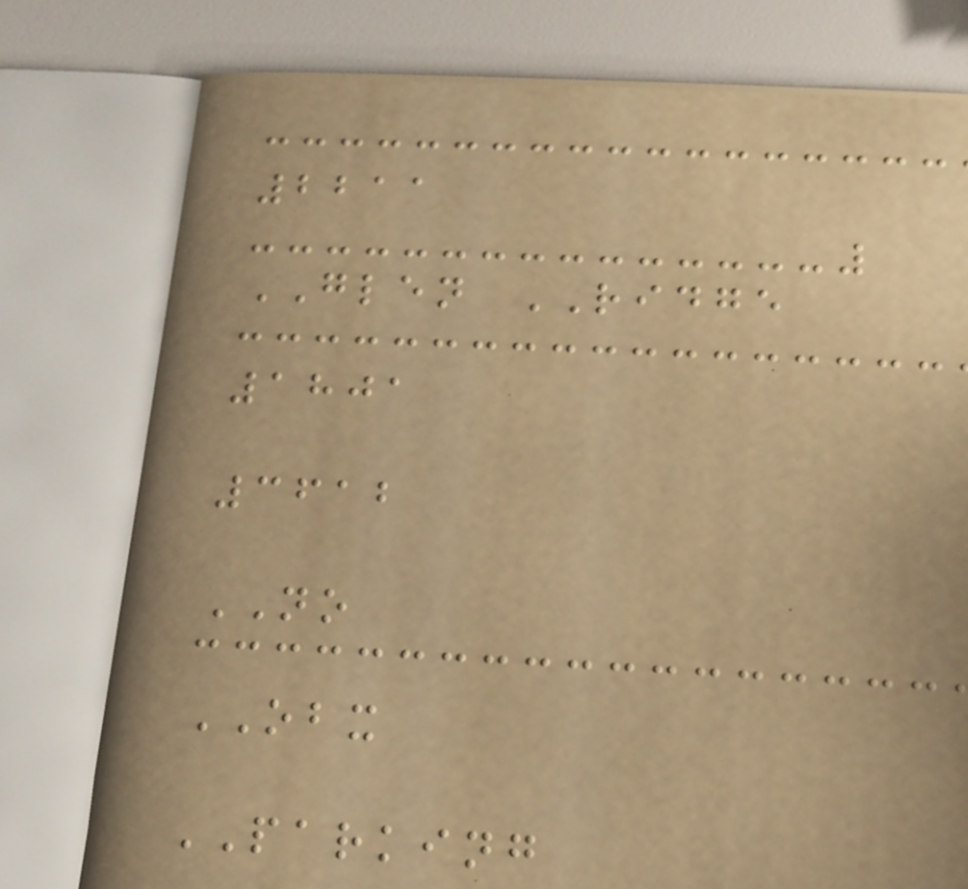2211
GLEN RIDGE
1801
3612
NO
OBX
PARKING
